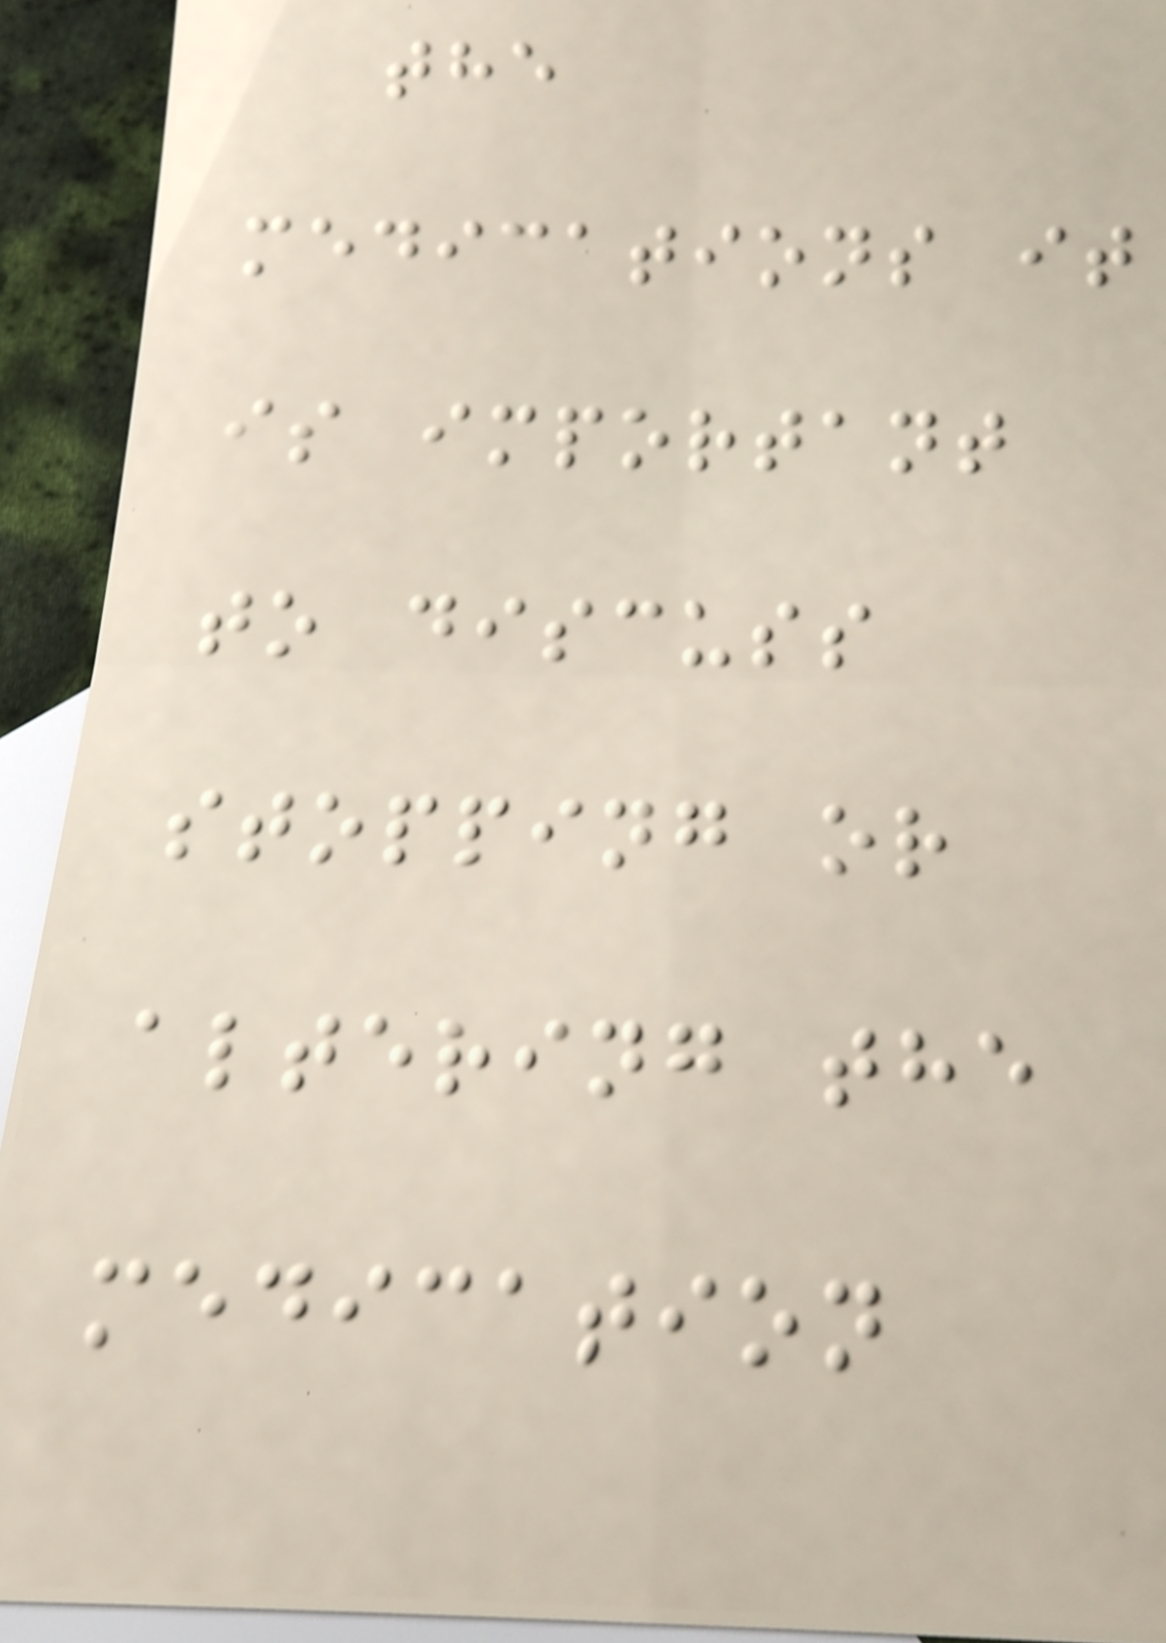the
medications it
is important
to discuss
stopping or
altering the
medication
